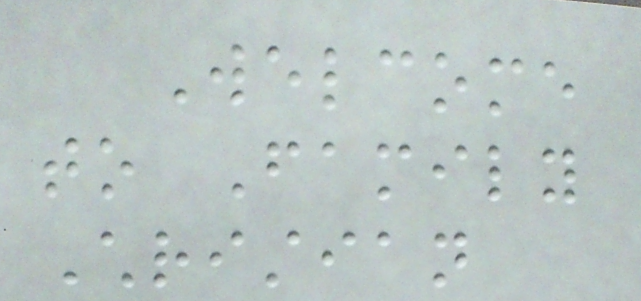Welcome
to Family
Christian
